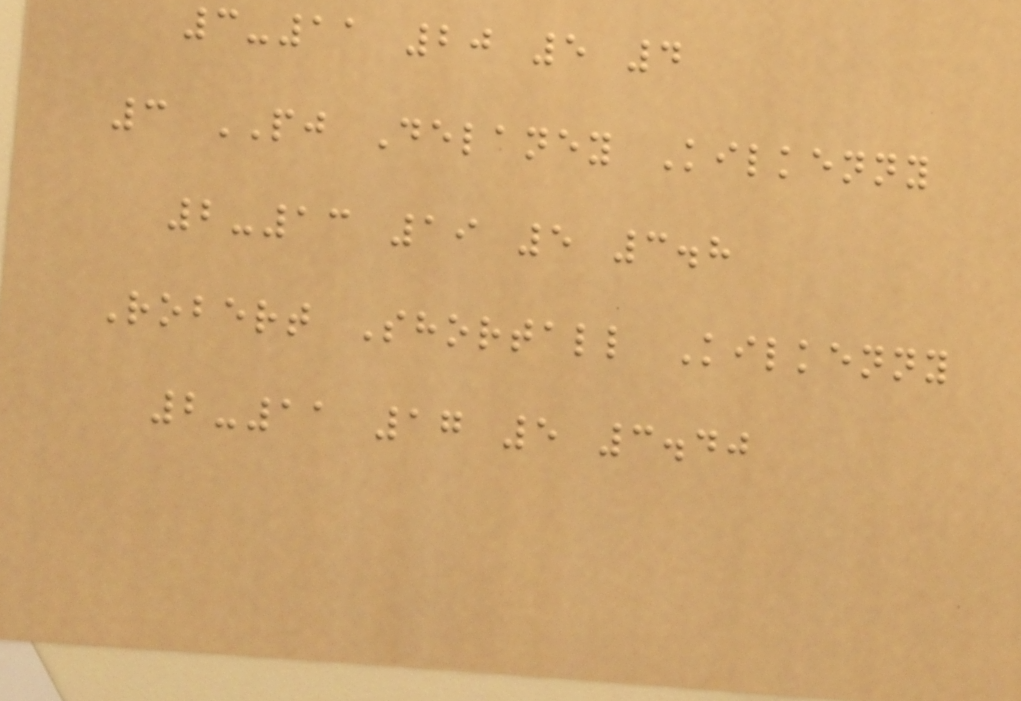3-11 20 5 4
3 PJ Delaney Kilkenny
2-13 19 5 3.8
Robert Shortall Kilkenny
2-11 17 5 3.40
